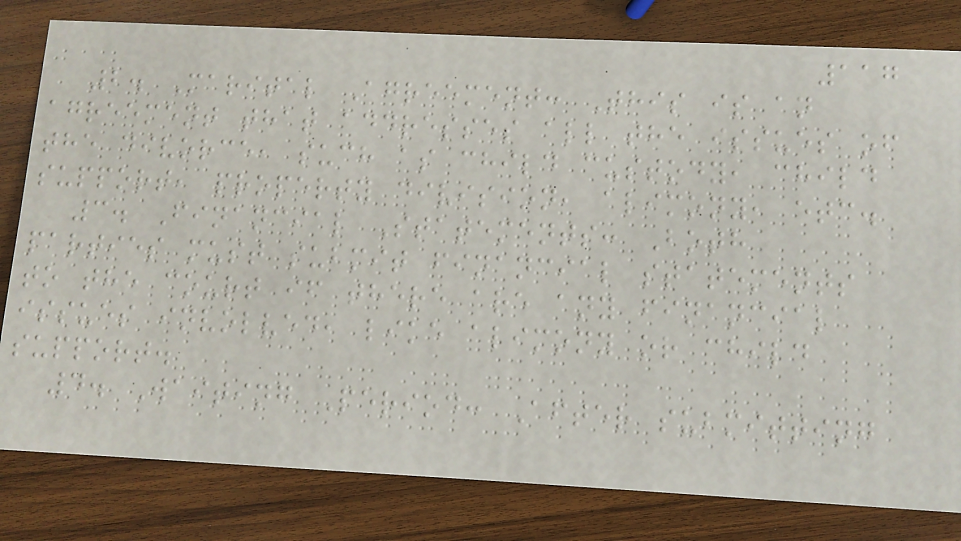117
2. Marital Agreement: This is an
agreement that addresses all the issues of
the divorce, such as child custody, child
support, property division, alimony, etc.
3. Financial Statements: Both
parties must submit financial statements
to the court if there are any financial
issues involved, like alimony or child
support.
4. Waiting Period: After submitting
